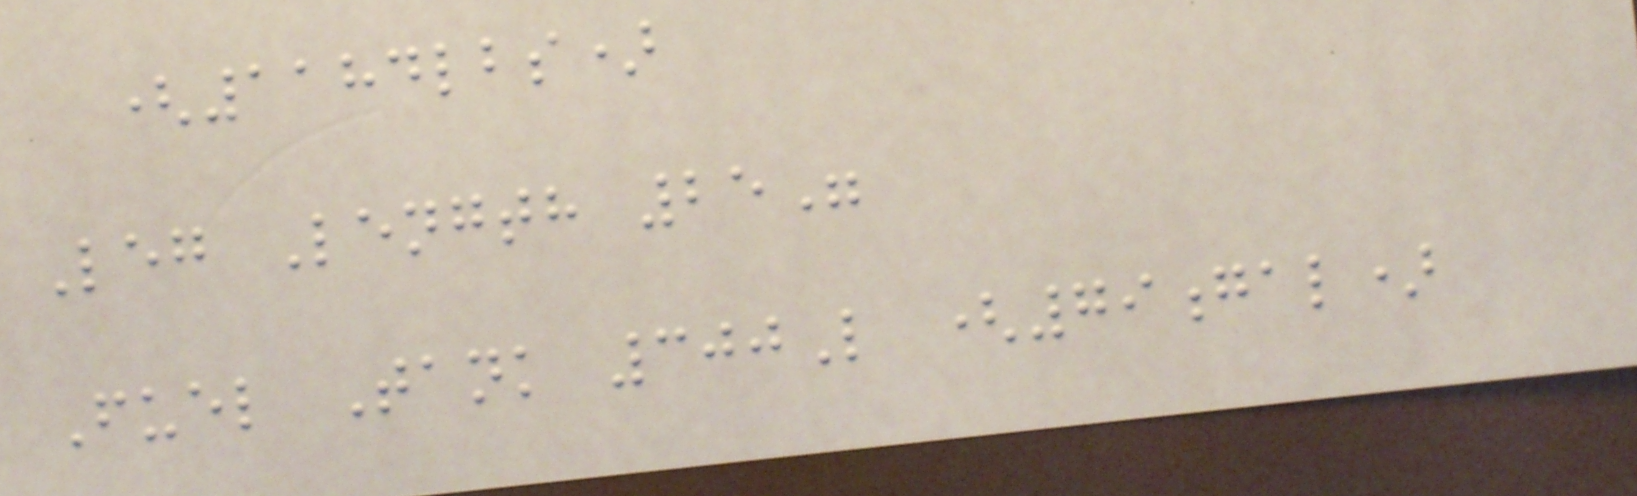(1184lbs)
Leg Length 25"
Fuel Tank 300L (79gal)
